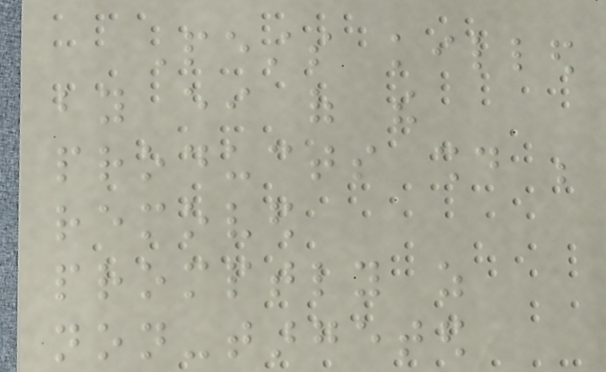Pests killed
by either of the
products should be
removed
promptly as
non-targeted
